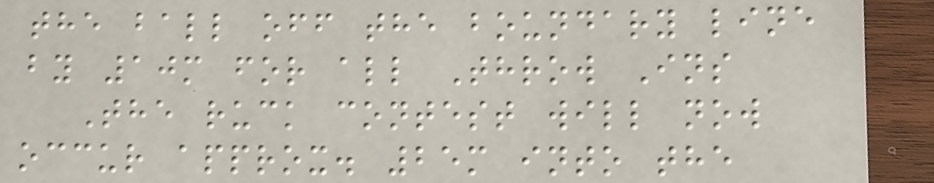the ball off the boundary line
by 10m for all Throw Ins
The ruck contest will now
occur approx. 25m into the
